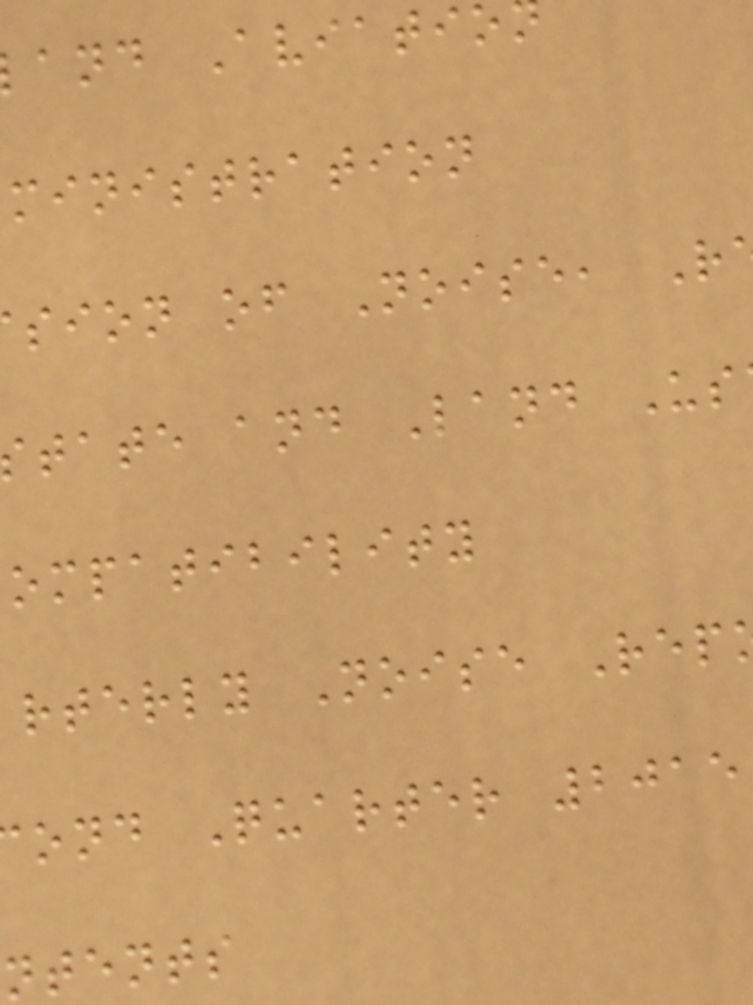and Aviatio
ministration
sion of Noise, R
tate and Land Us
ompatibility
rterly Noise Rep
ond Quarter 2015
ntents
